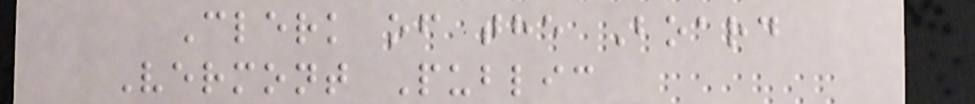Clerk of the Board
Vermont Public
